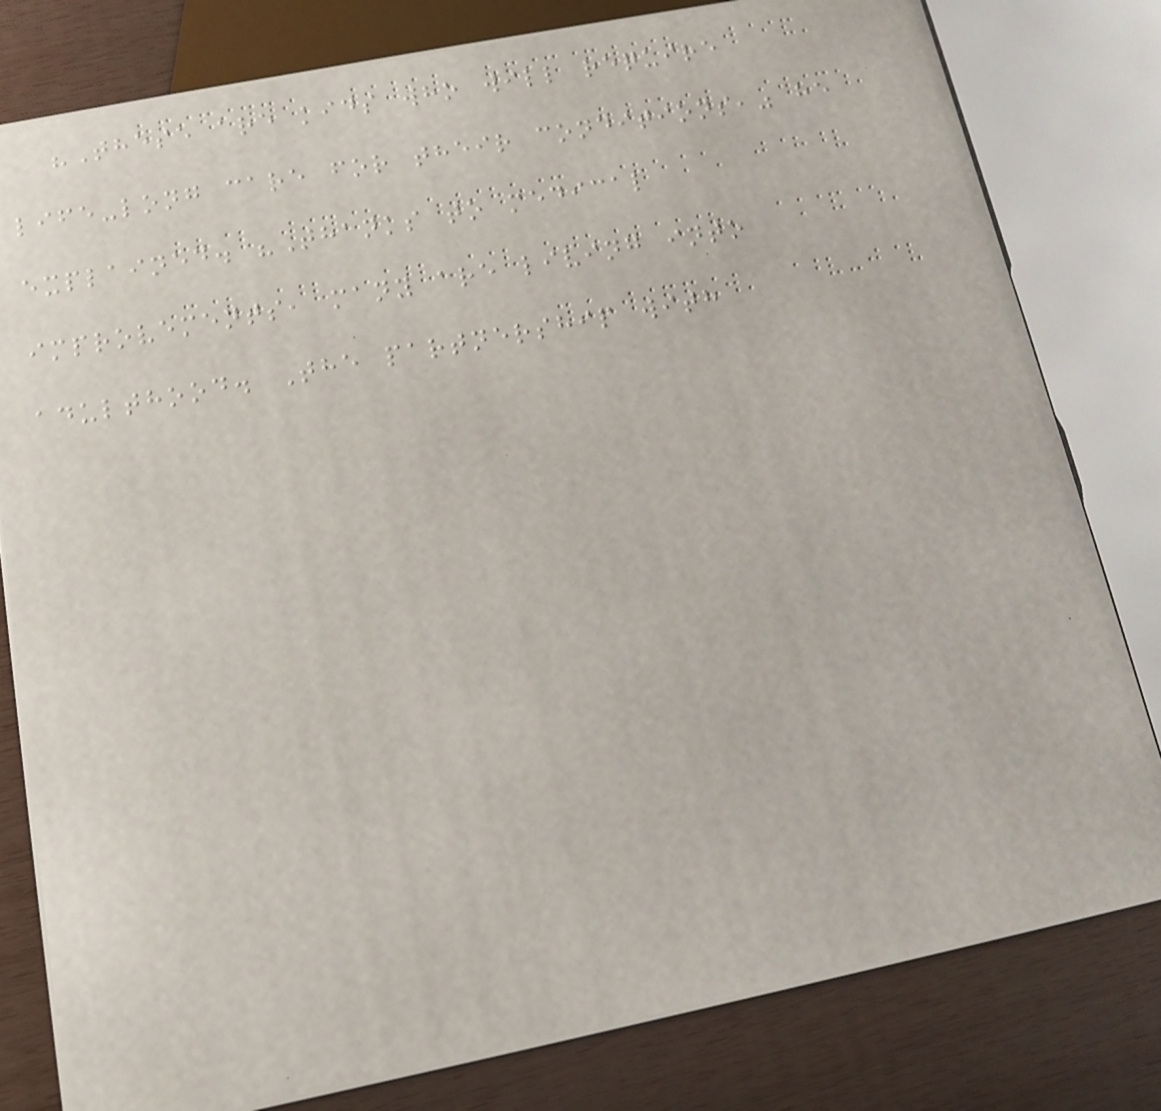"These are kids who will require
life-long care for their conditions," he
explained. "Thanks to medical
improvements, many are living into
adulthood. The partnership with
